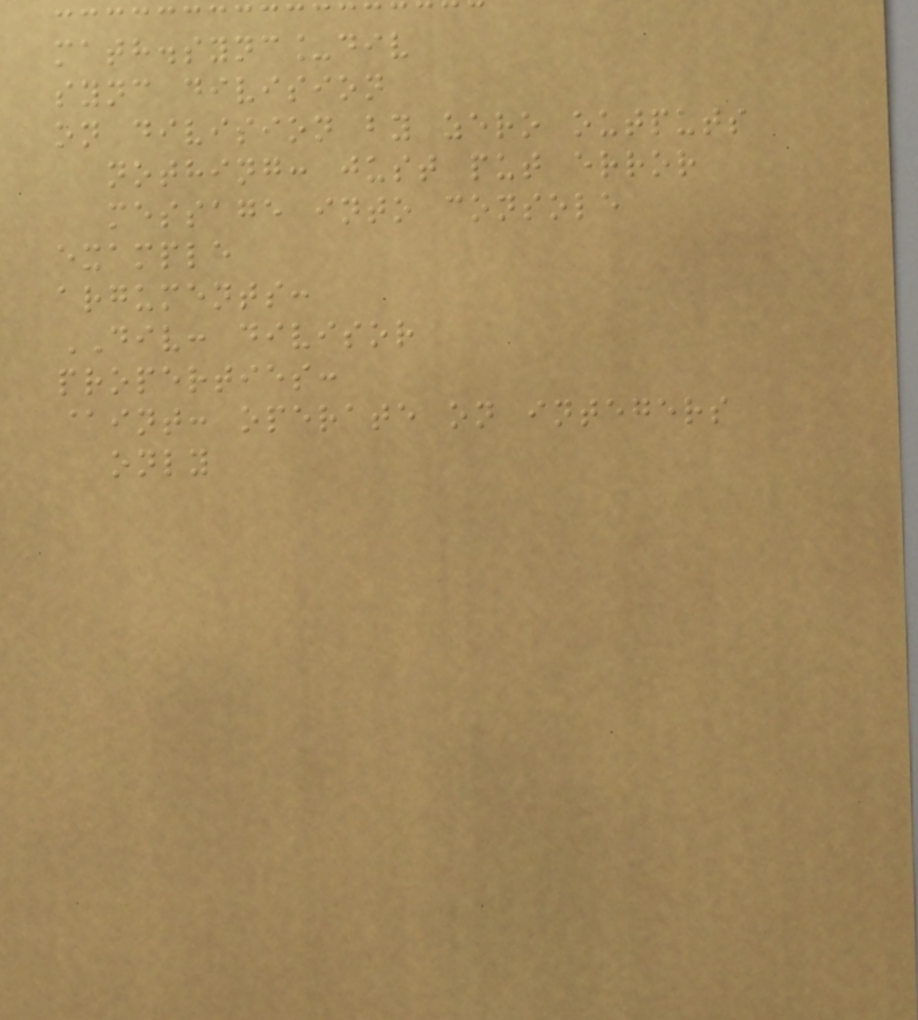math.sync_div
sync division
on division by zero outputs
nothing: just put error
message into console
example
arguments:
DIV: divisor
properties:
@int: operate on integers
only
